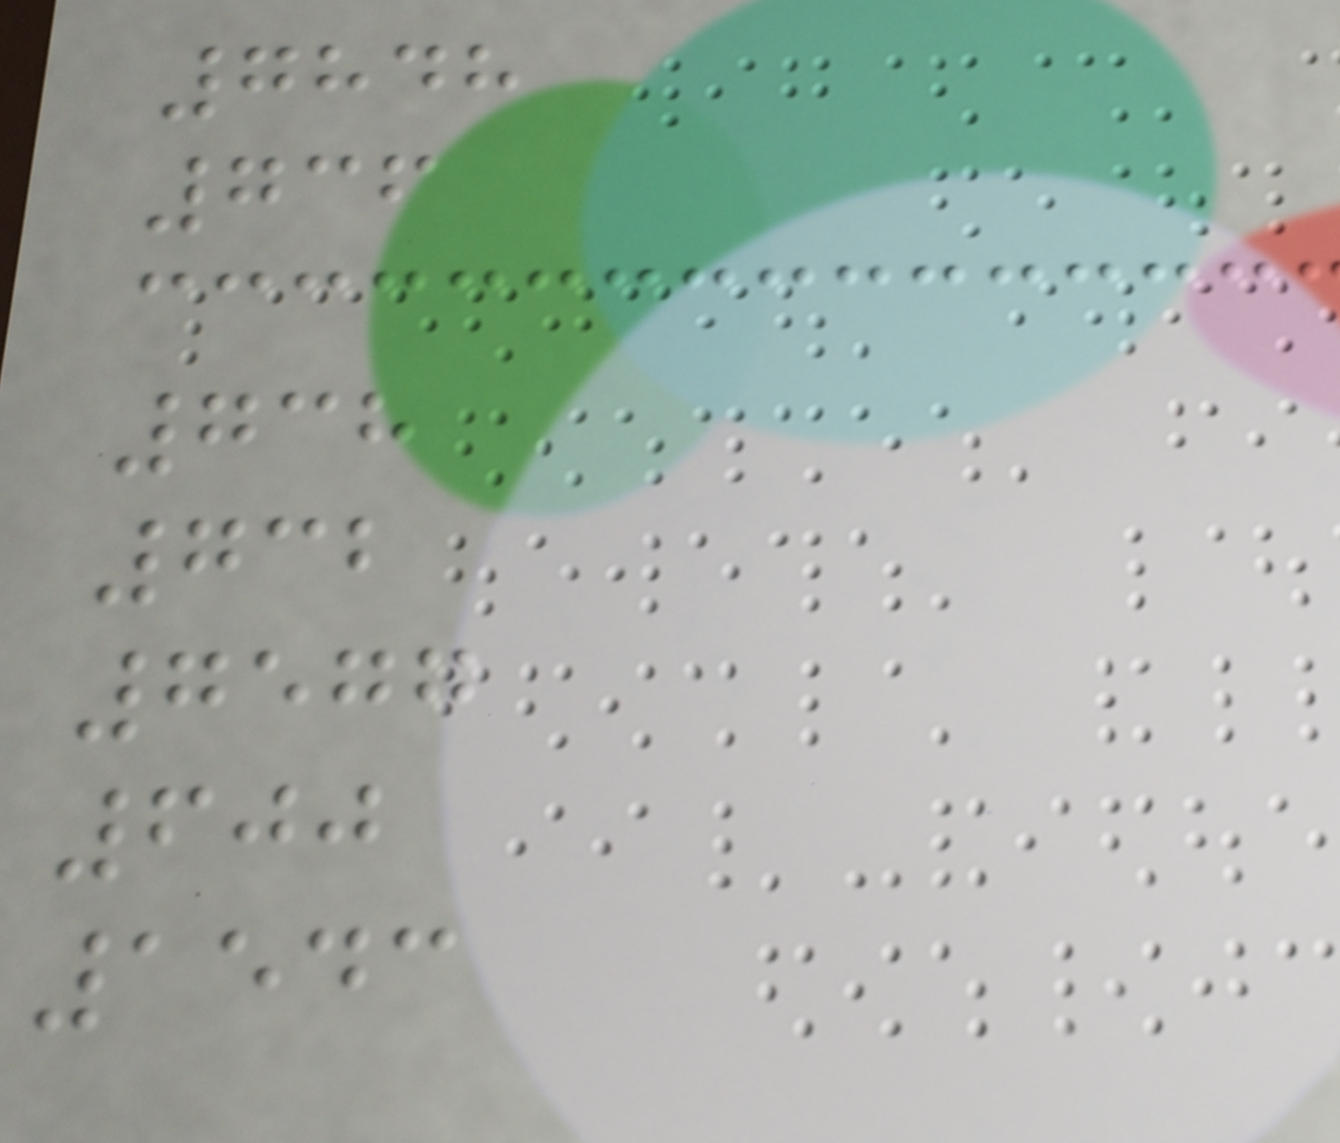7848
736
738
732
7577
600
1543
